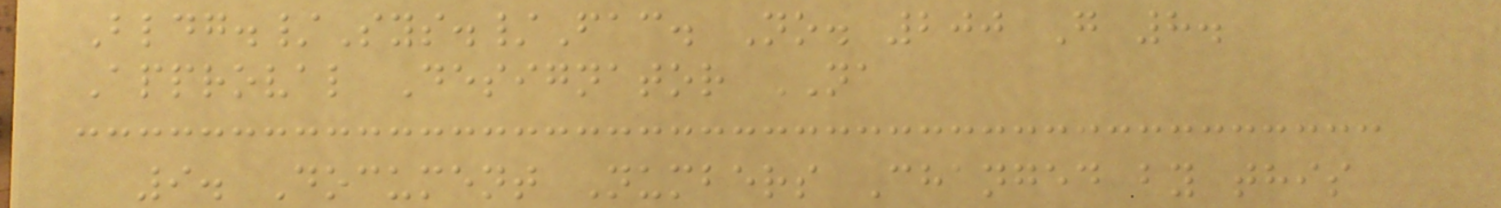Bldg./Sys./Fac. No. 200 G 8.
Approval Designator NA
9. Document Numbers Changed by this
